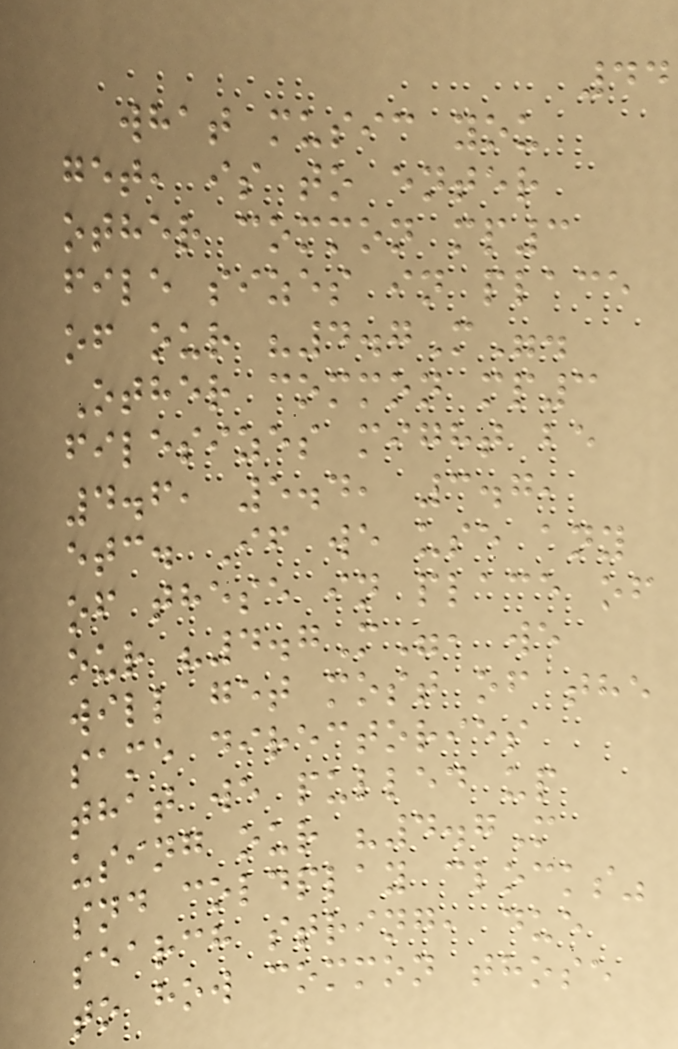44
what music you
get, is to enter
other common mp3
file sizes in place
of our "4.7M".
Other common mp3
filesizes might be
4.6, 5.4, 3.7,
etc. If we use any
of these in place of
our "4.7M", we
will get most of the
same directories
that we pulled up
using our "4.7M
snd coldplay clocks"
search string, due
to how common those
